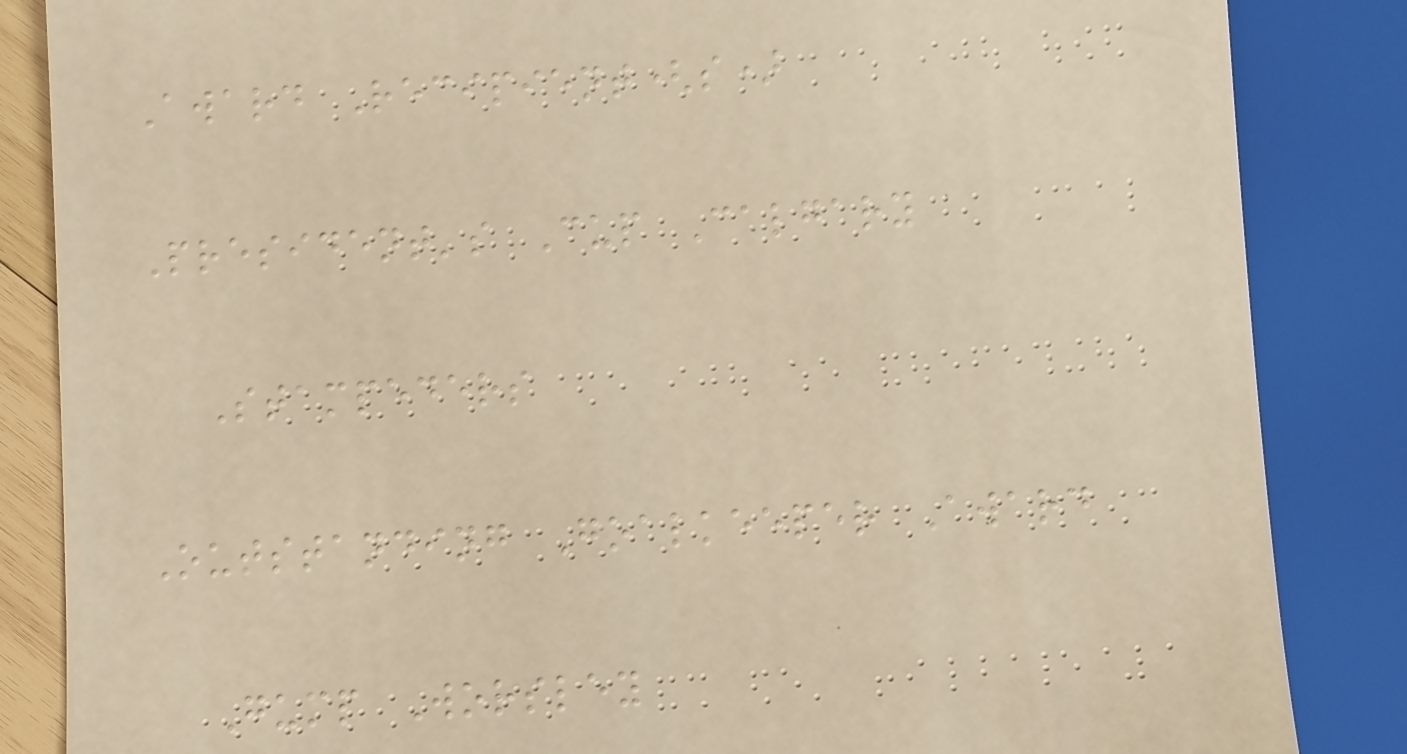Award Recipient(s)
President's Cup Calgary
Stampeders
Outstanding Goalkeeper Award
Gump Worsley
